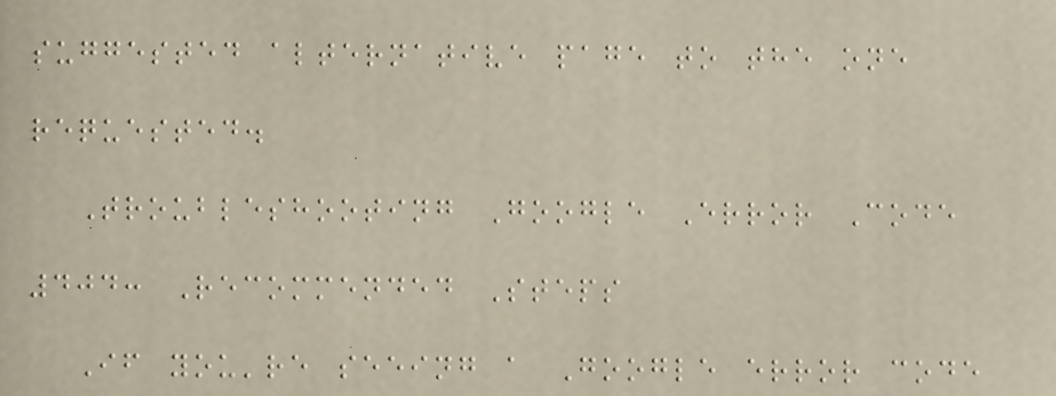suggested alternative page to the one
requested.
Troubleshooting Google Error Code
404: Recommended Steps
If you're seeing a Google error code
